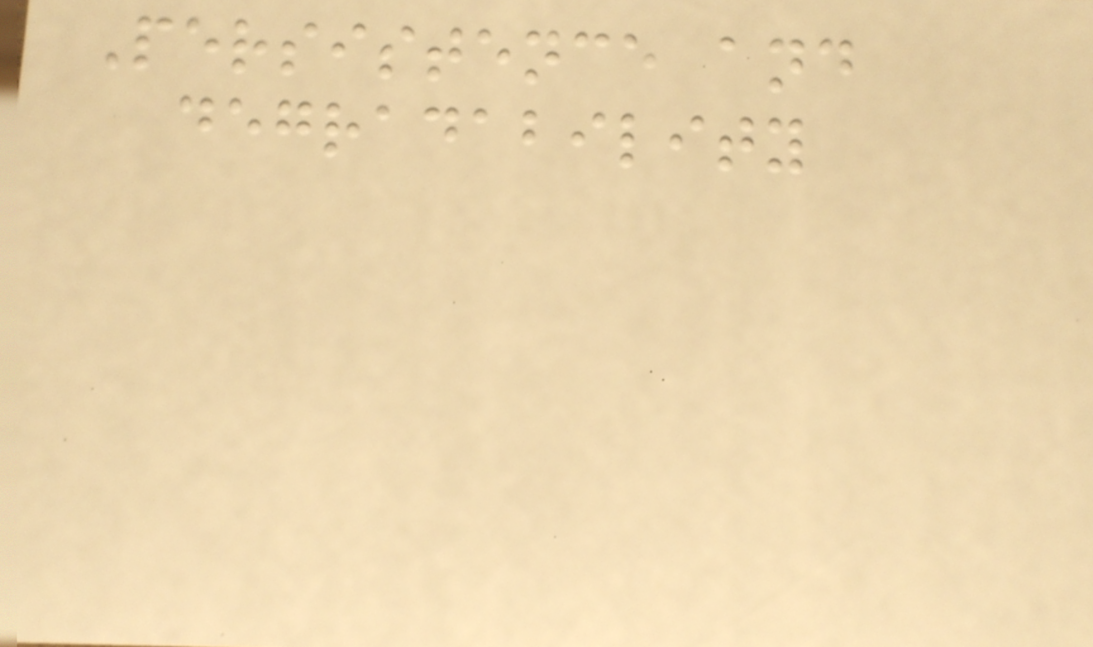Persistence and
degradability
